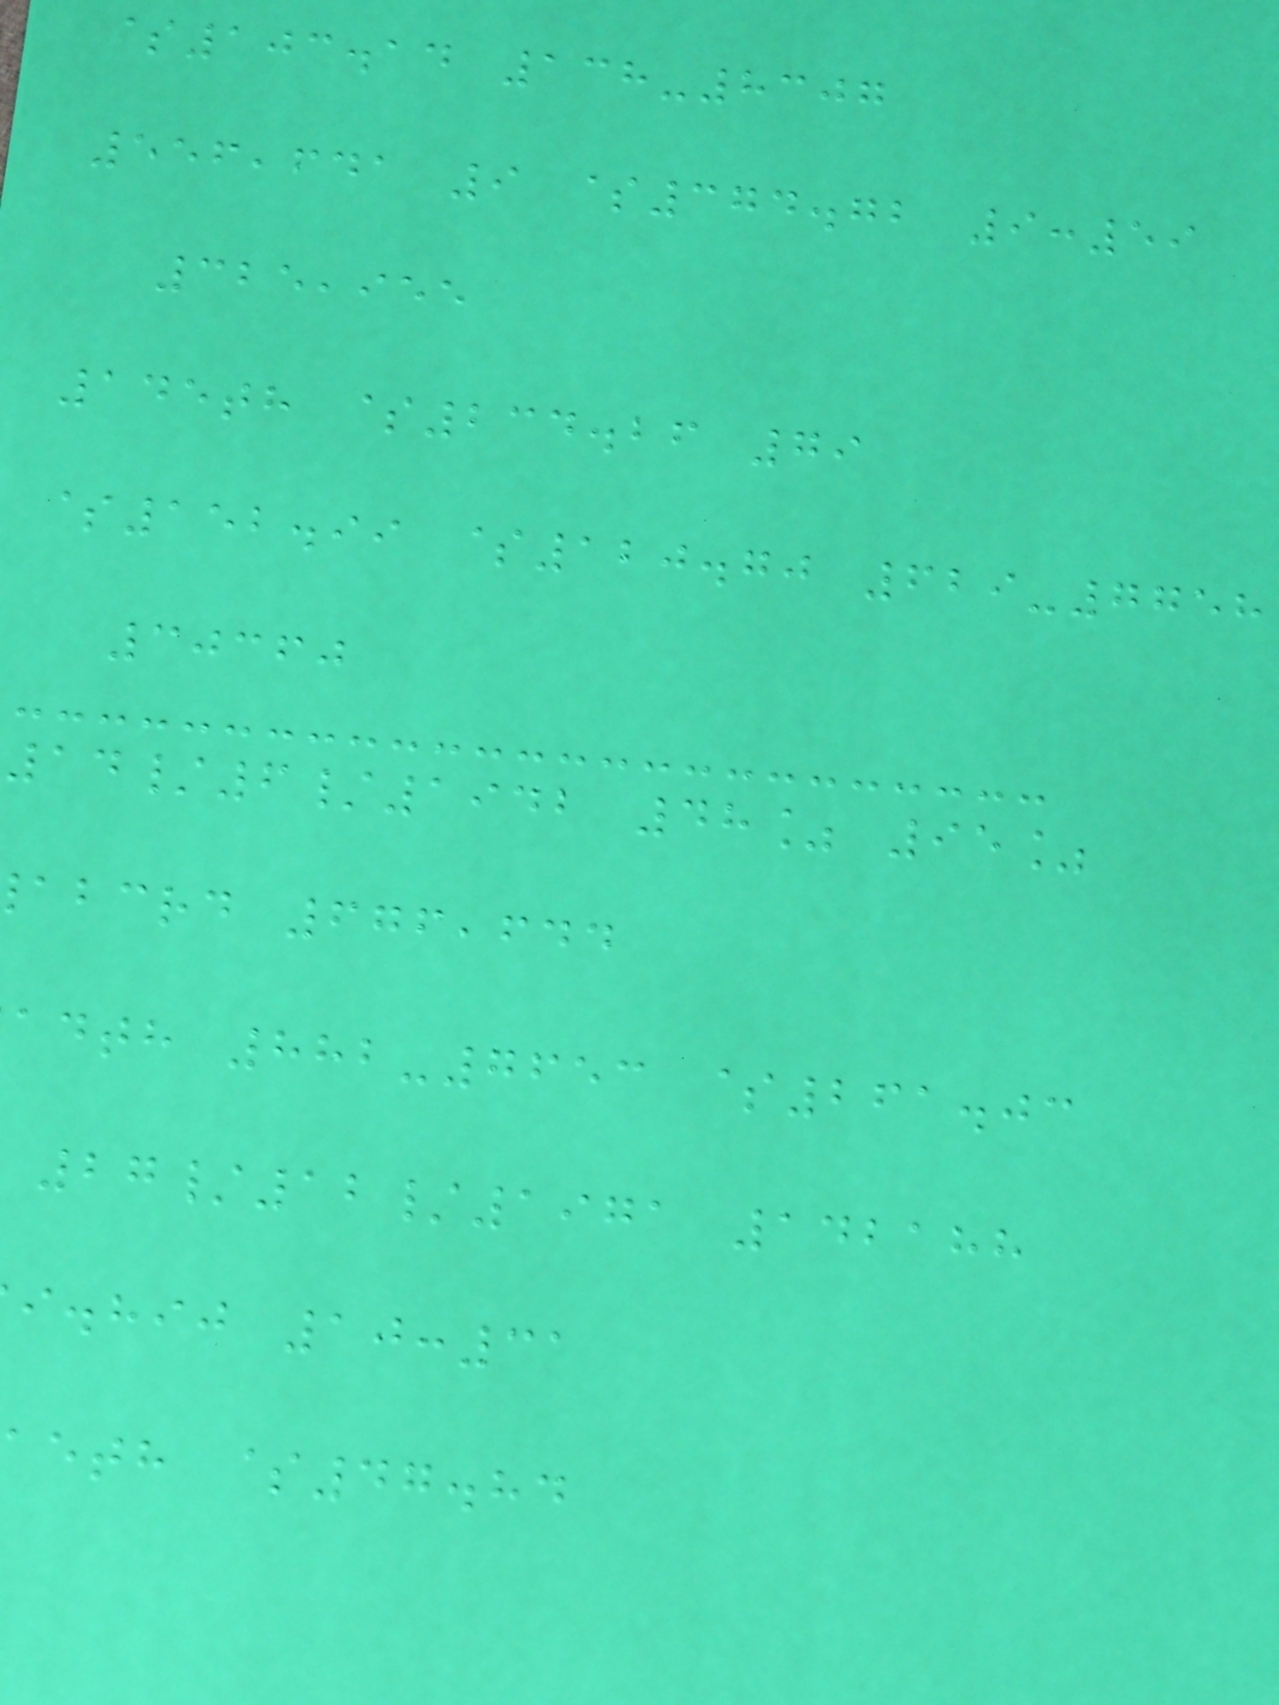$103.14 138-8307
556,641 9 $374.72 9:59
325,955
145th $234.26 79
$152.99 $120.70 629-7758
30360
14/6/1942 48% 95%
abcrd 676,644
adth 882-7653 $261.03
27/12/1971 142188
i.hij 10:31
eth $47.84
